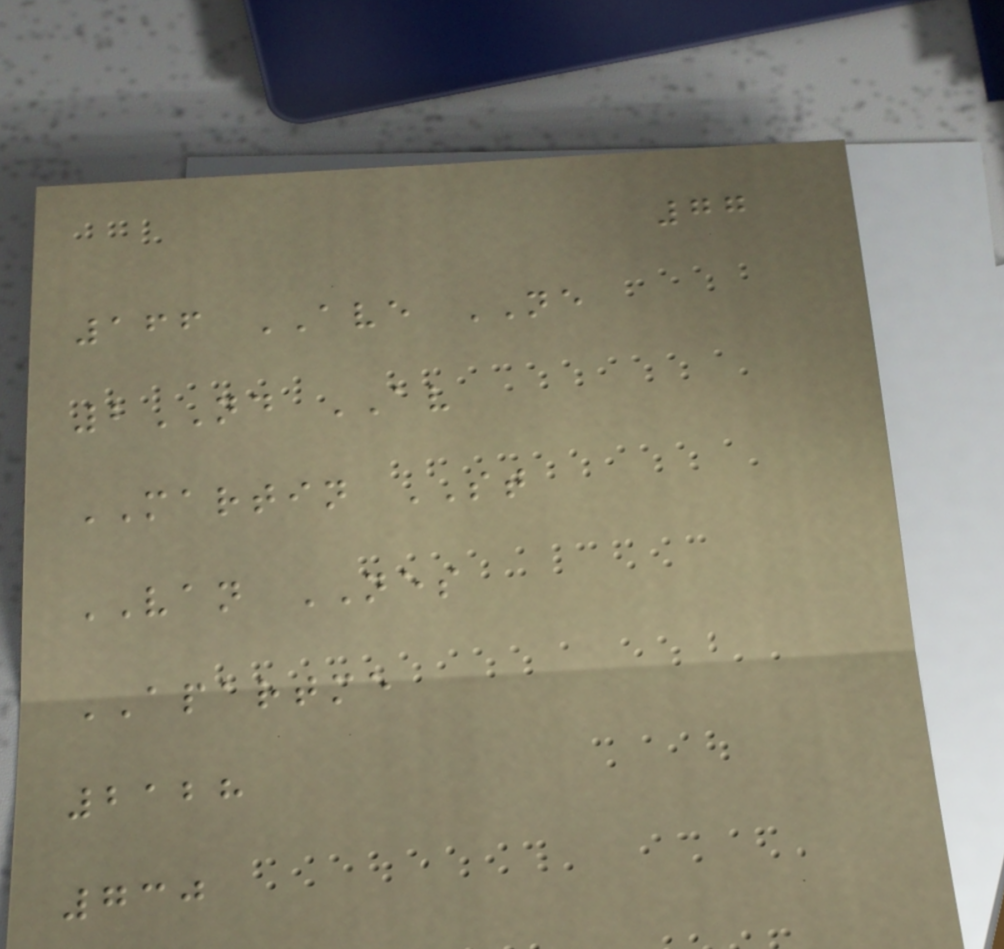77
166 AVE NE
2ND AV
MARTIN ST
VAN NES
APARTME
2128
730
